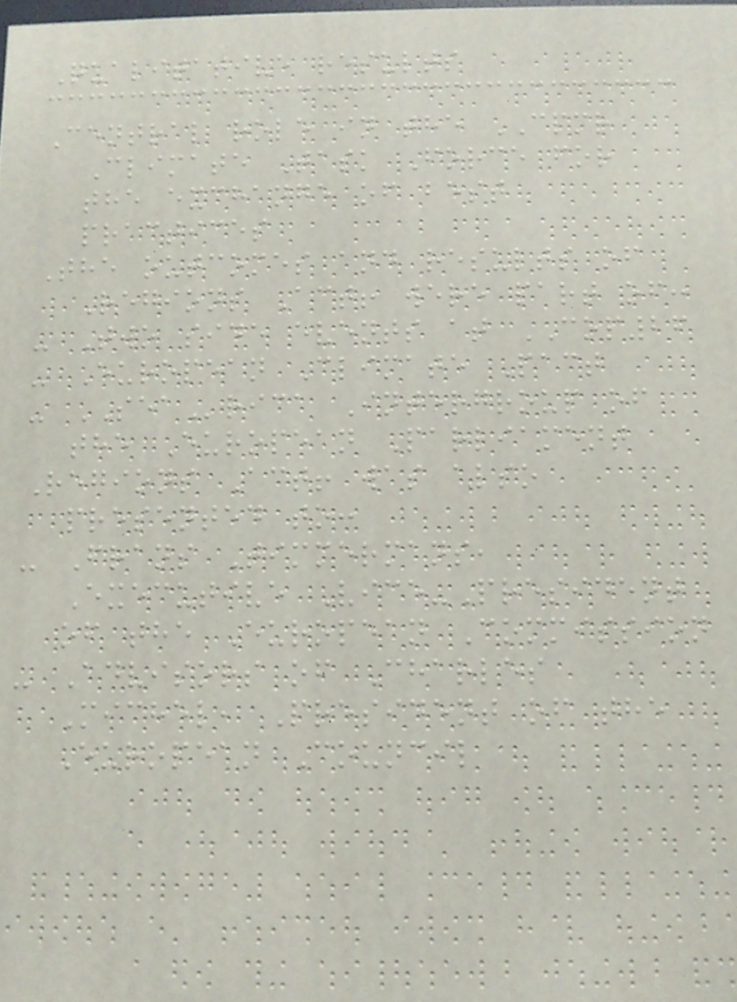Qualitative results
Central role in the CPMR
Climate Task Force for
the exchange of best
practices
The outcomes and results of
Regions Act! were part of:
- Two side events at COP26
- European Climate Pact
- SEArica Intergroup of
the European Parliament
Regions Act! was also
presented to:
- Frans Timmermans,
Executive Vice-President
of the European Commission
- Advisors of Charles
Michel, President of the
European Council
